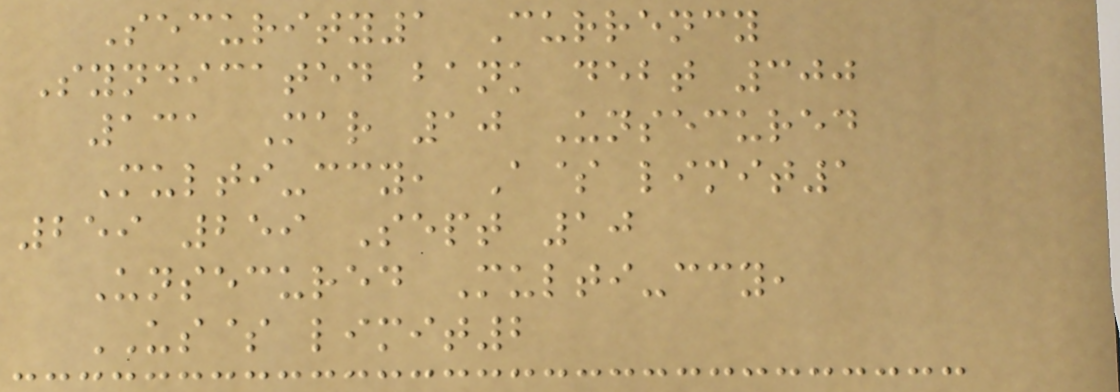Security1 Currency
Syndicated bank debt 300
131 Mar 10 Unsecured
Multi-ccy, A$ limit1
259 259 Sept 10
Unsecured Multi-ccy,
US$ limit2
